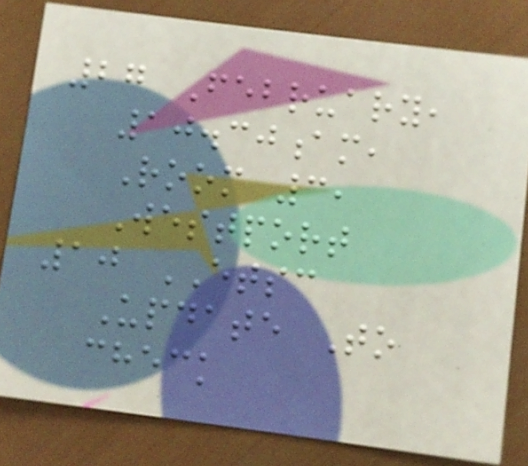27 February,
10.30am,
Room 3,
Westport
10 ETSC
Update To
check
